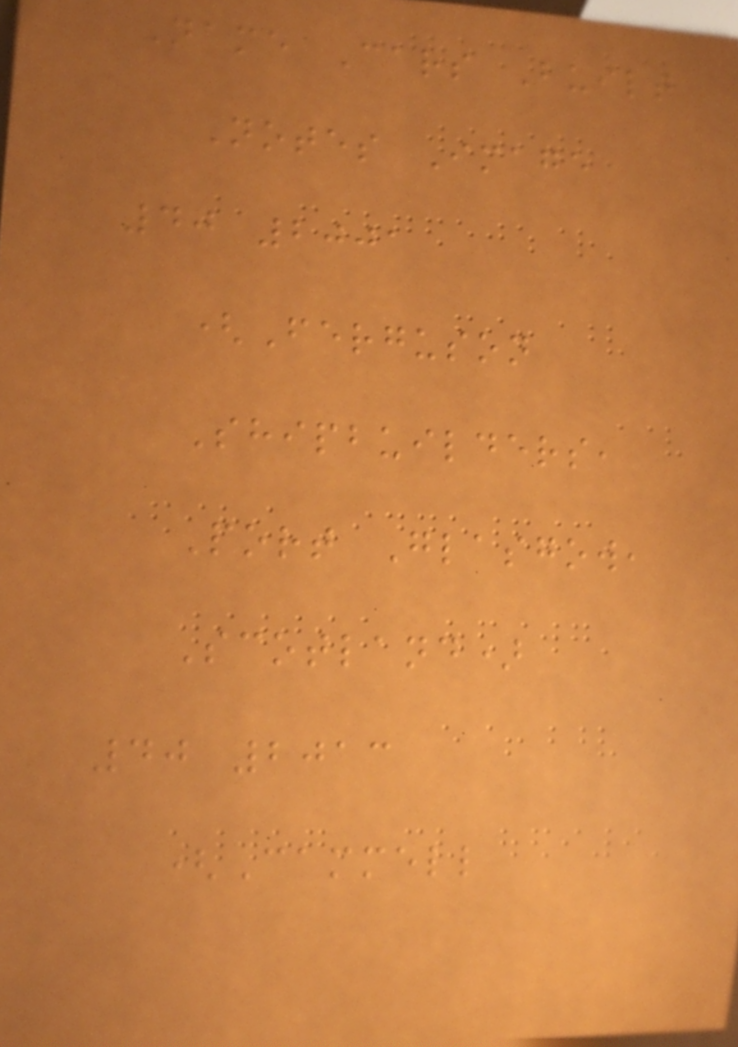Name Cars Built
Notes Image
40 2001
(Ferguson
Shipbuilders,
Port Glasgow,
Scotland)
40 2013
(Cammell
